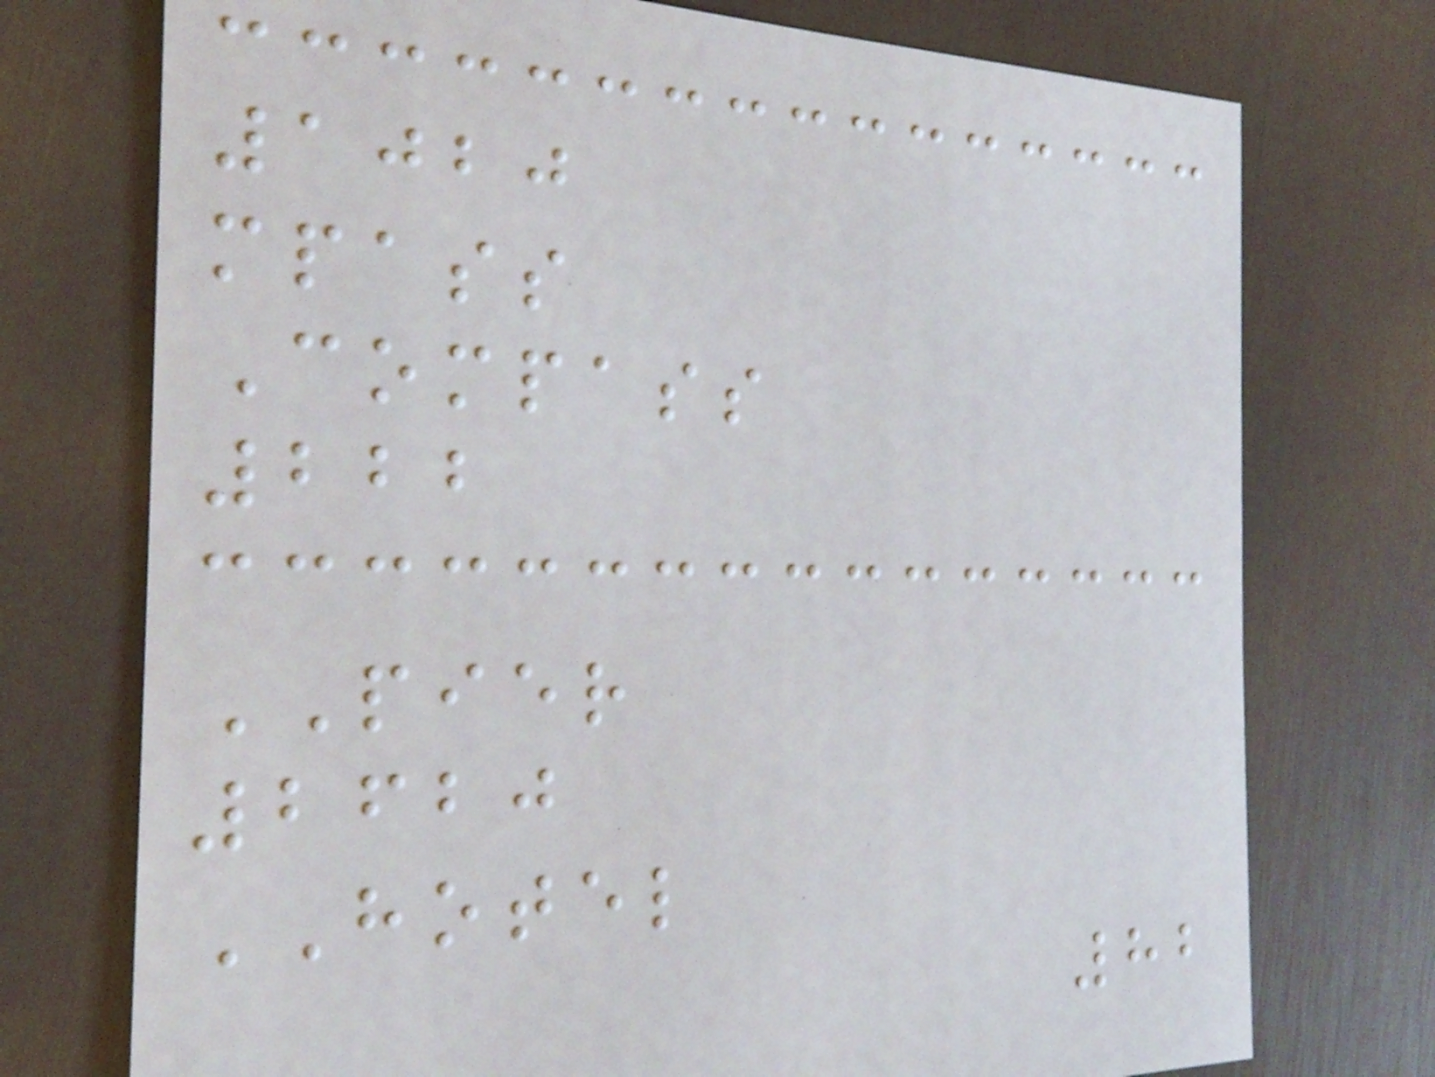1020
mpass
Compass
222
PIER
2620
HOTEL
82
